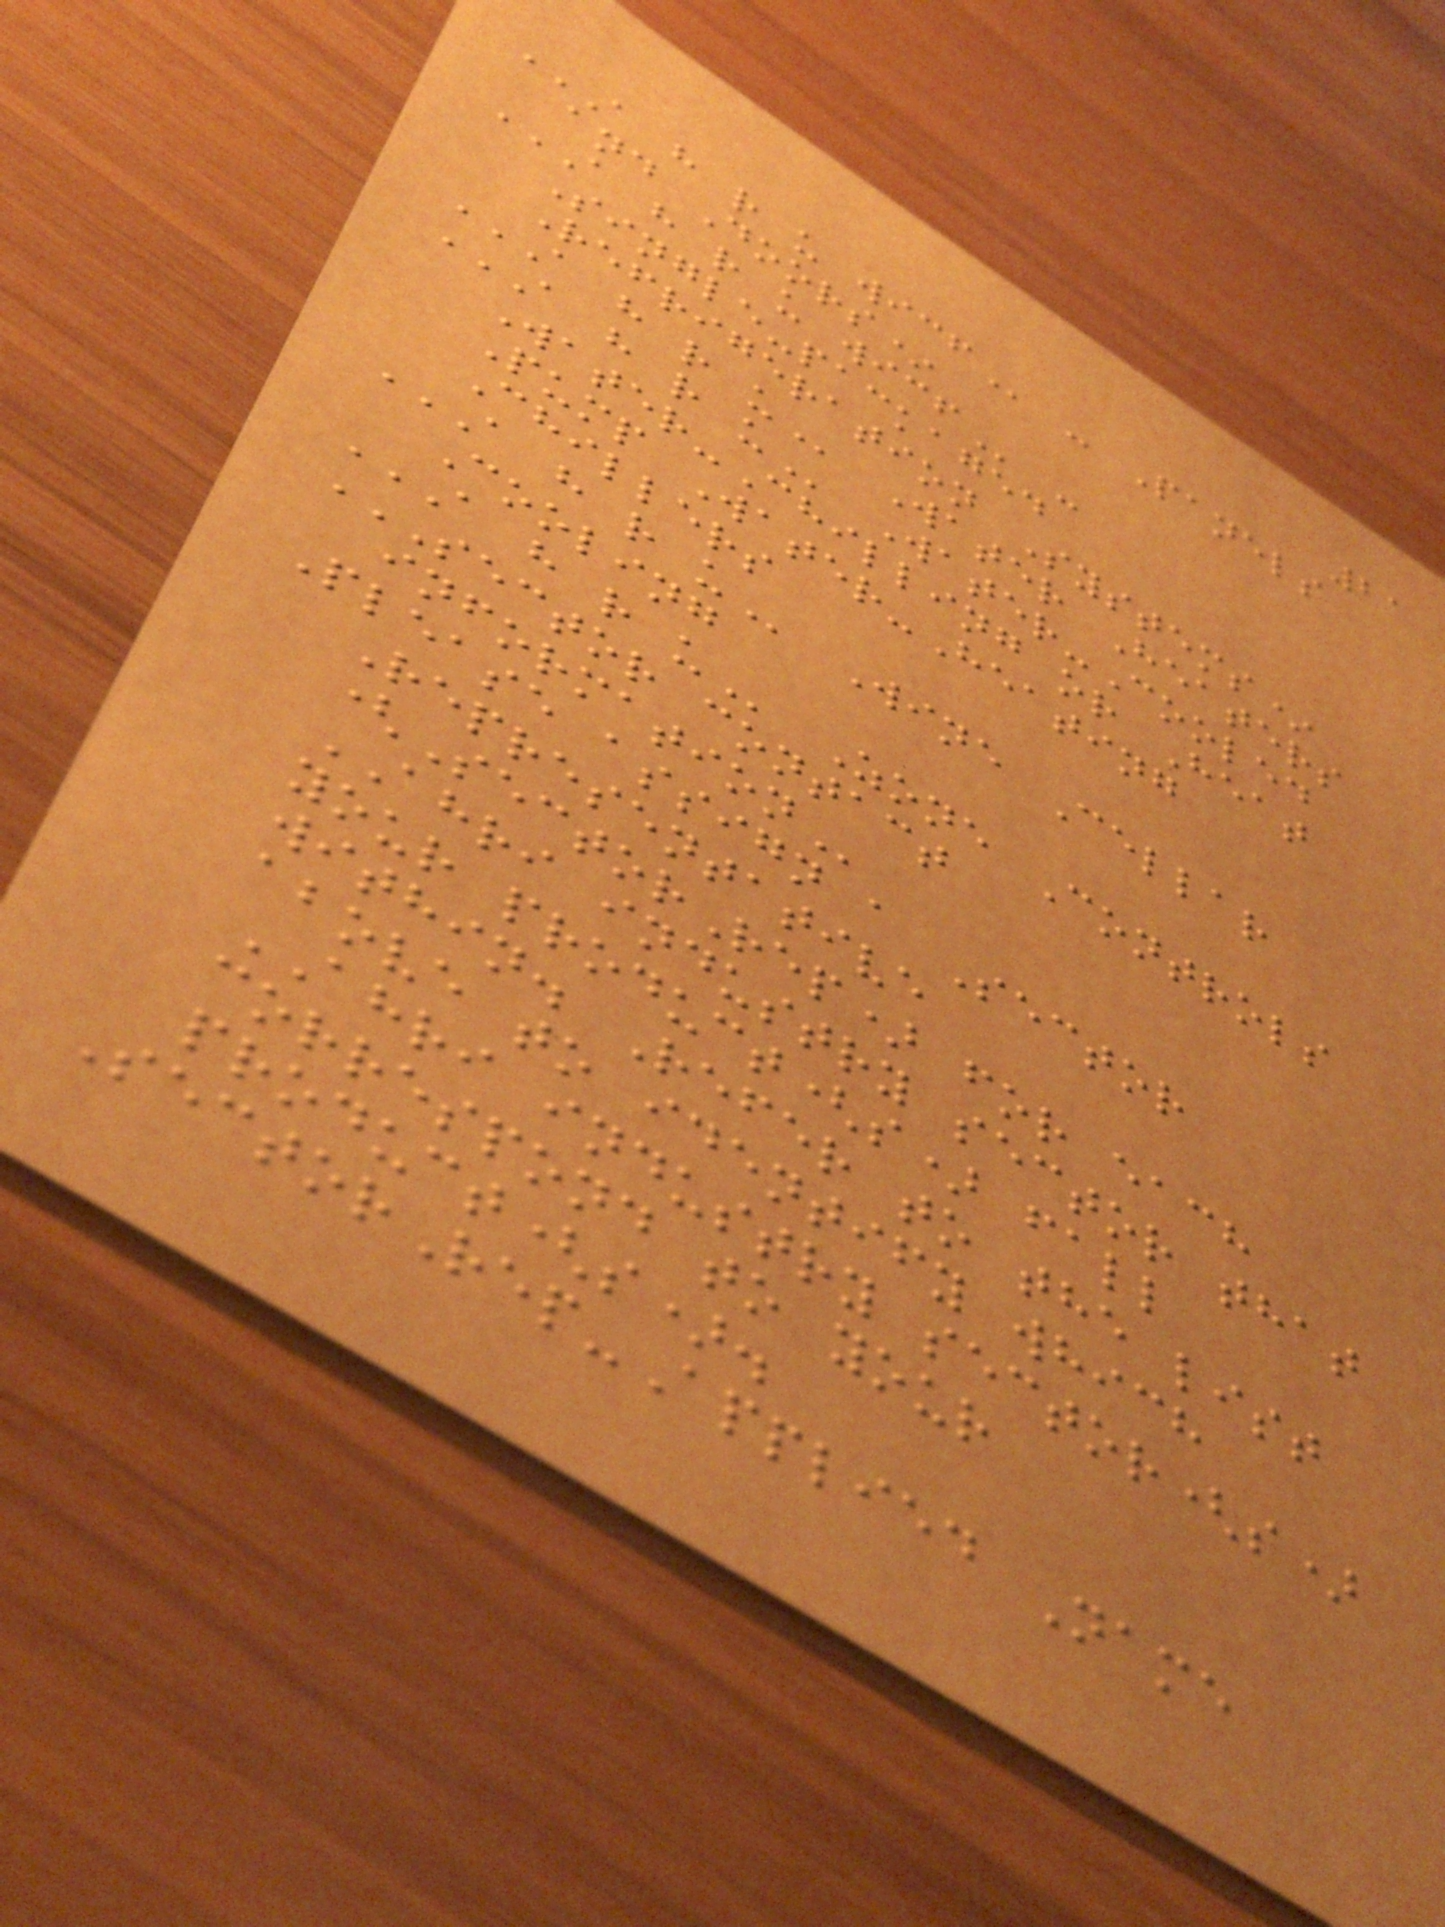21
A H R U WICF - Panels
and Doors*
A H R U WICF -
Single-packaged
Refrigeration Systems*
A H R U Water Heaters
A H R U Water-Cooled
Water-Chilling or Heat
Pump Water-Heating
Chillers
A H R U Wine Cellar
Cooling
A H R U Zone Controls
SECTOR CONTACT
INFORMATION
Please assign a Sector
Representative
(SectorRep) for each
AHRI industry sector that
your product(s) fall
within. Refer to the list
above to identify which
AHRI industry sector(s)
correspond to your
product(s).
SectorRep-Applied Name
